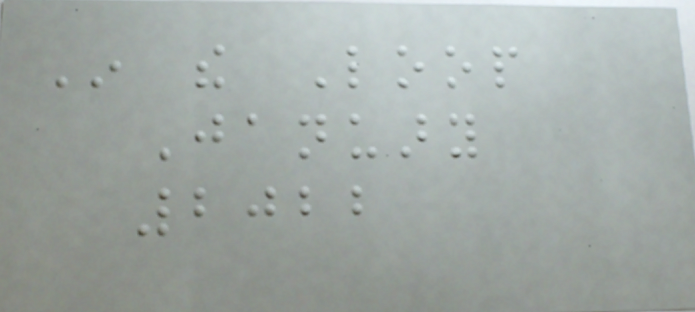In the Loop
January
2022
